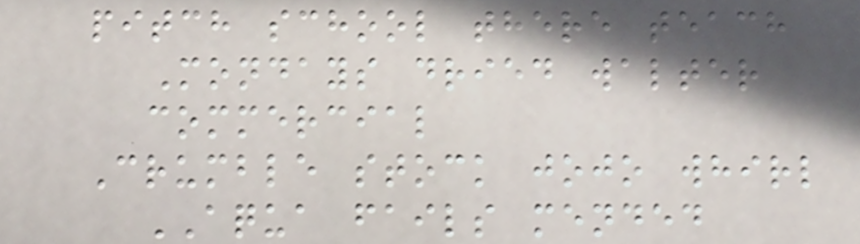pitch school there teach
Mondays dried walter
commercial
Crumble stock jojo whirl
AQUA fails mended
